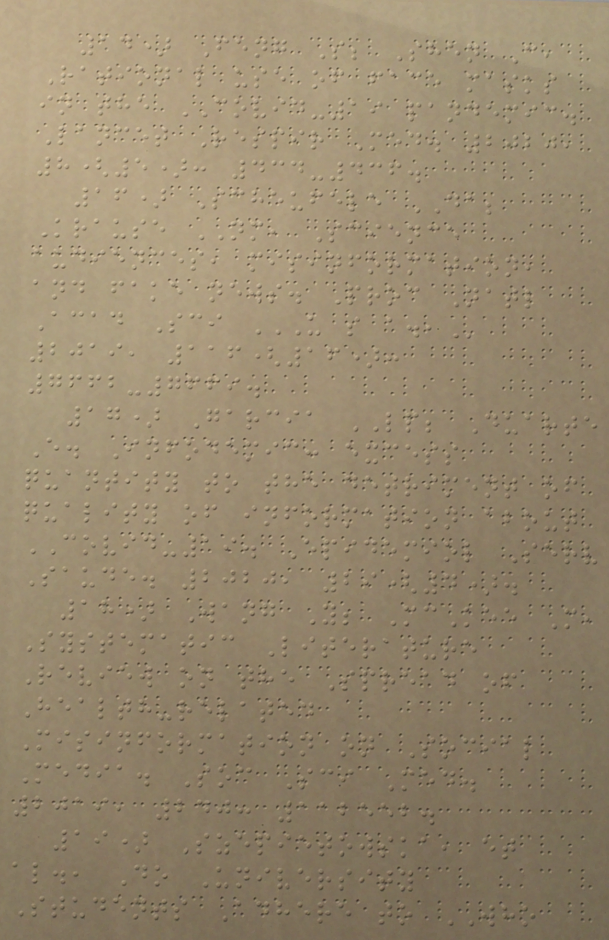14) Feng S; Shen C,
Rational use of face masks
in the COVID-19 pandemic.
Lancet Respir Med. 2020,
8(5): 434-436.
16) Scheufele DA;
Krause NM, Science
audiences, misinformation,
and fake news. Proc Natl
Acad Sci U S A.,
2019, 116(16):
7662-7669.
17) Garcia LP; Duarte
E. Infodemic: excess
quantity to the detriment of
quality of information about
COVID-19. Epidemiol Serv
Saude. 2020, 29(4).
18) Wang Y; McKee M,
Systematic Literature
Review on the Spread of
Health-related
Misinformation on Social
Media. Soc Sci Med.
2019, 240: 112552.
19) Szepietowska, et
al., Do University
Students Adhere to WHO
